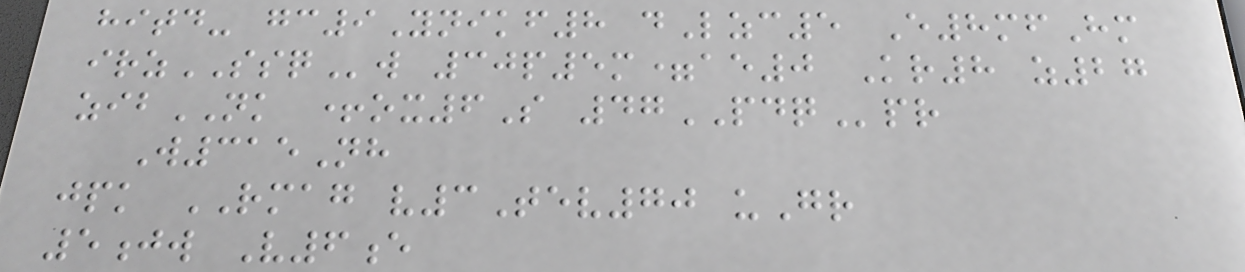hitd- gc9Ynikf8 dLzc5 E8mfHm
irzSSQw 30p5m=ae0 Kr8 z27
zibNK +ox6S 47PDQpr
W315Nh
jpk RMAG v3Tev70 uGr
5jw V6e
